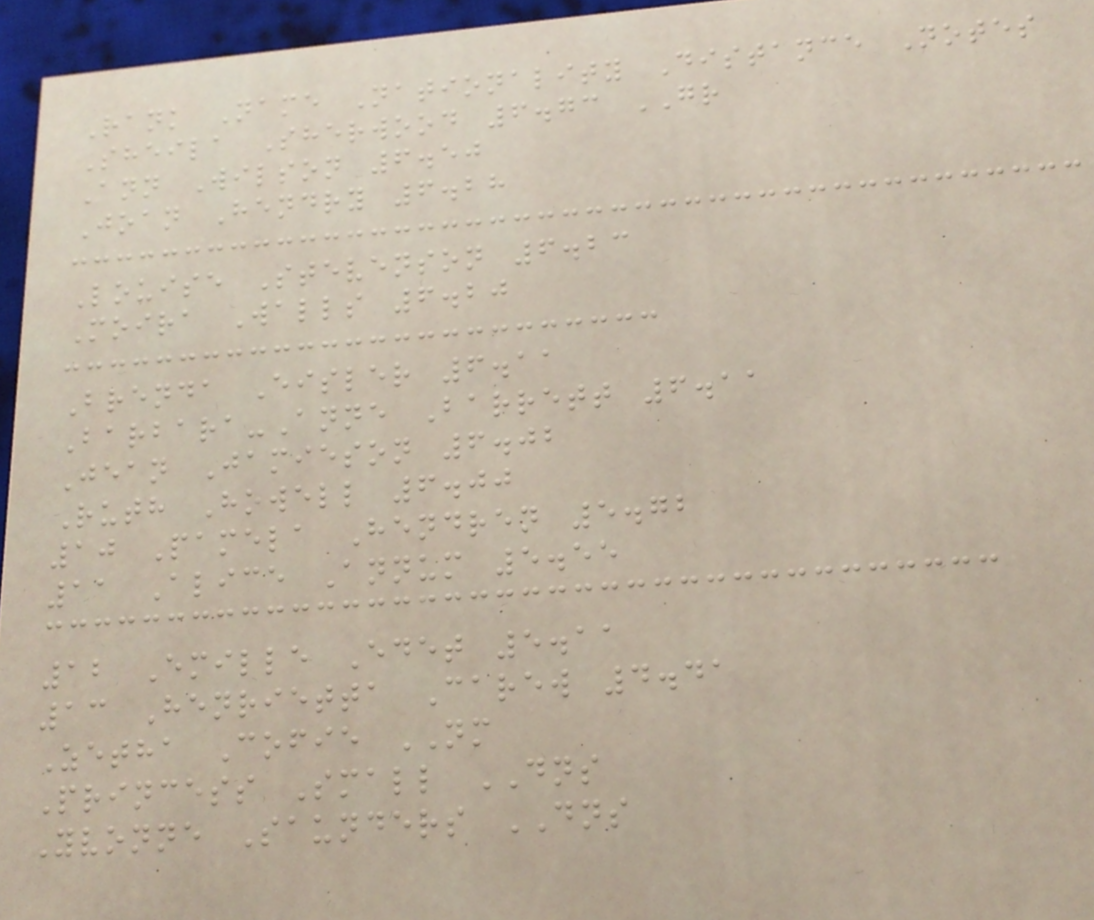Rank Name Nationality Distance Notes
Sheila Sherwood 6.73 GR
Ann Wilson 6.50
Joan Hendry 6.28
Louise Stevenson 6.23
Moira Walls 6.20
Brenda Eisler 6.11
Barbara-Anne Barrett 6.11
Jean Jamieson 6.02
Ruth Howell 6.00
10 Pamela Hendren 5.72
11 Alice Annum 5.55
12 Emille Edet 5.11
13 Henrietta Carew 4.41
Zetha Cofie NM
Princess Small DNS
Yvonne Saunders DNS
